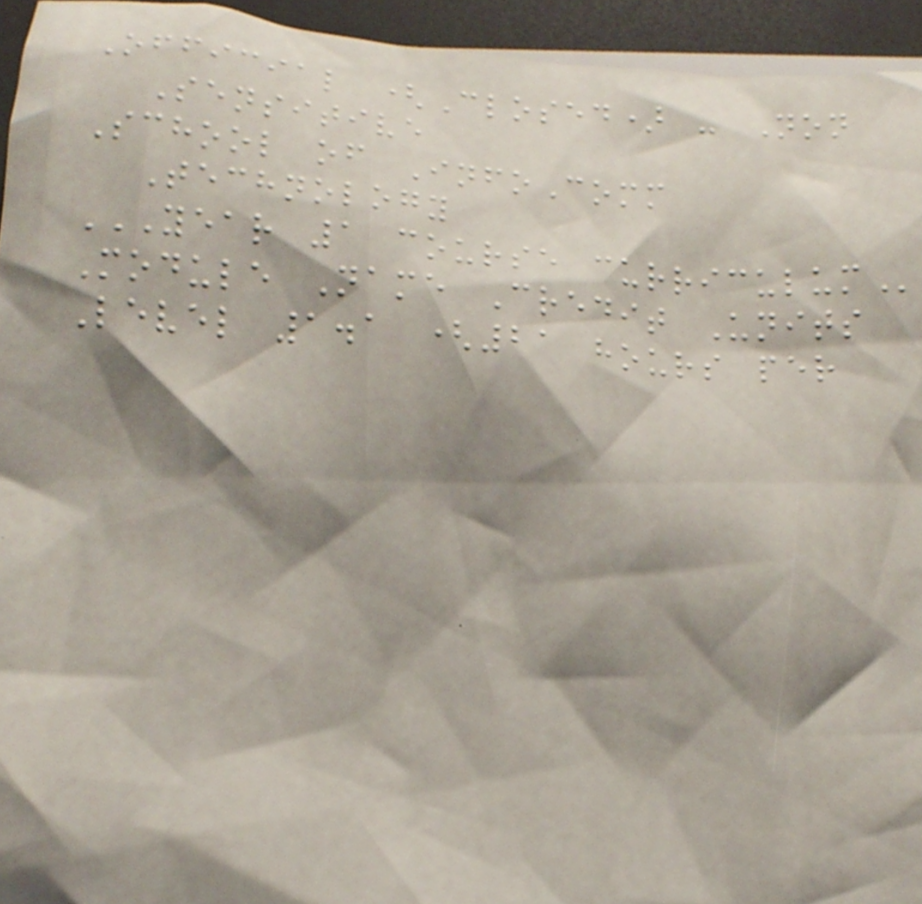Official (Closed) - Non
Sensitive
School of InfoComm
Technology
YEAR 1 COURSE CURRICULUM
Module Name Credit Units
Level 1.1 (21 hours per
